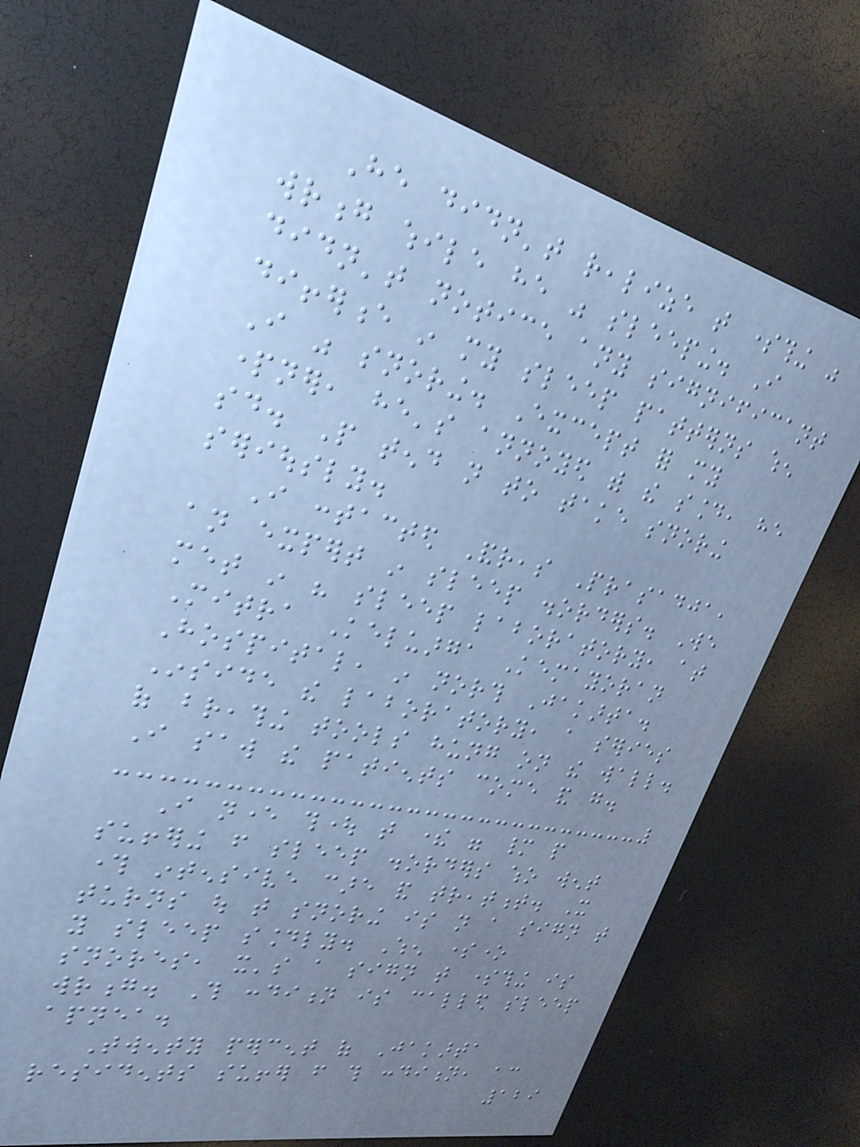He didn't realize that something was
wrong while he was sleeping. I
didn't notice any significant
difference in my sleep patterns when
I was snoring. Except for my
partner, he's annoyed with the sound, he
said. People tend not to take snoring
seriously.
I contacted Andreas Prasadja,
an expert in sleep disorders. We
met in his sleep laboratory, at
Mitra Keluarga Kemayoran
Hospital, in north Jakarta.
Inside the laboratory, a series
of breathing tools hung on the wall.
I saw the patients come and go.
I never thought that there were many people
suffering from sleep disorders who went
through intensive care and treatment. It
turns out that snoring is not a sign that
you sleep soundly. When someone
snores, it's a sign that something is
wrong. This condition is called sleep
apnea.
Twenty percent of Jakarta
residents suffer from this condition, according
129
